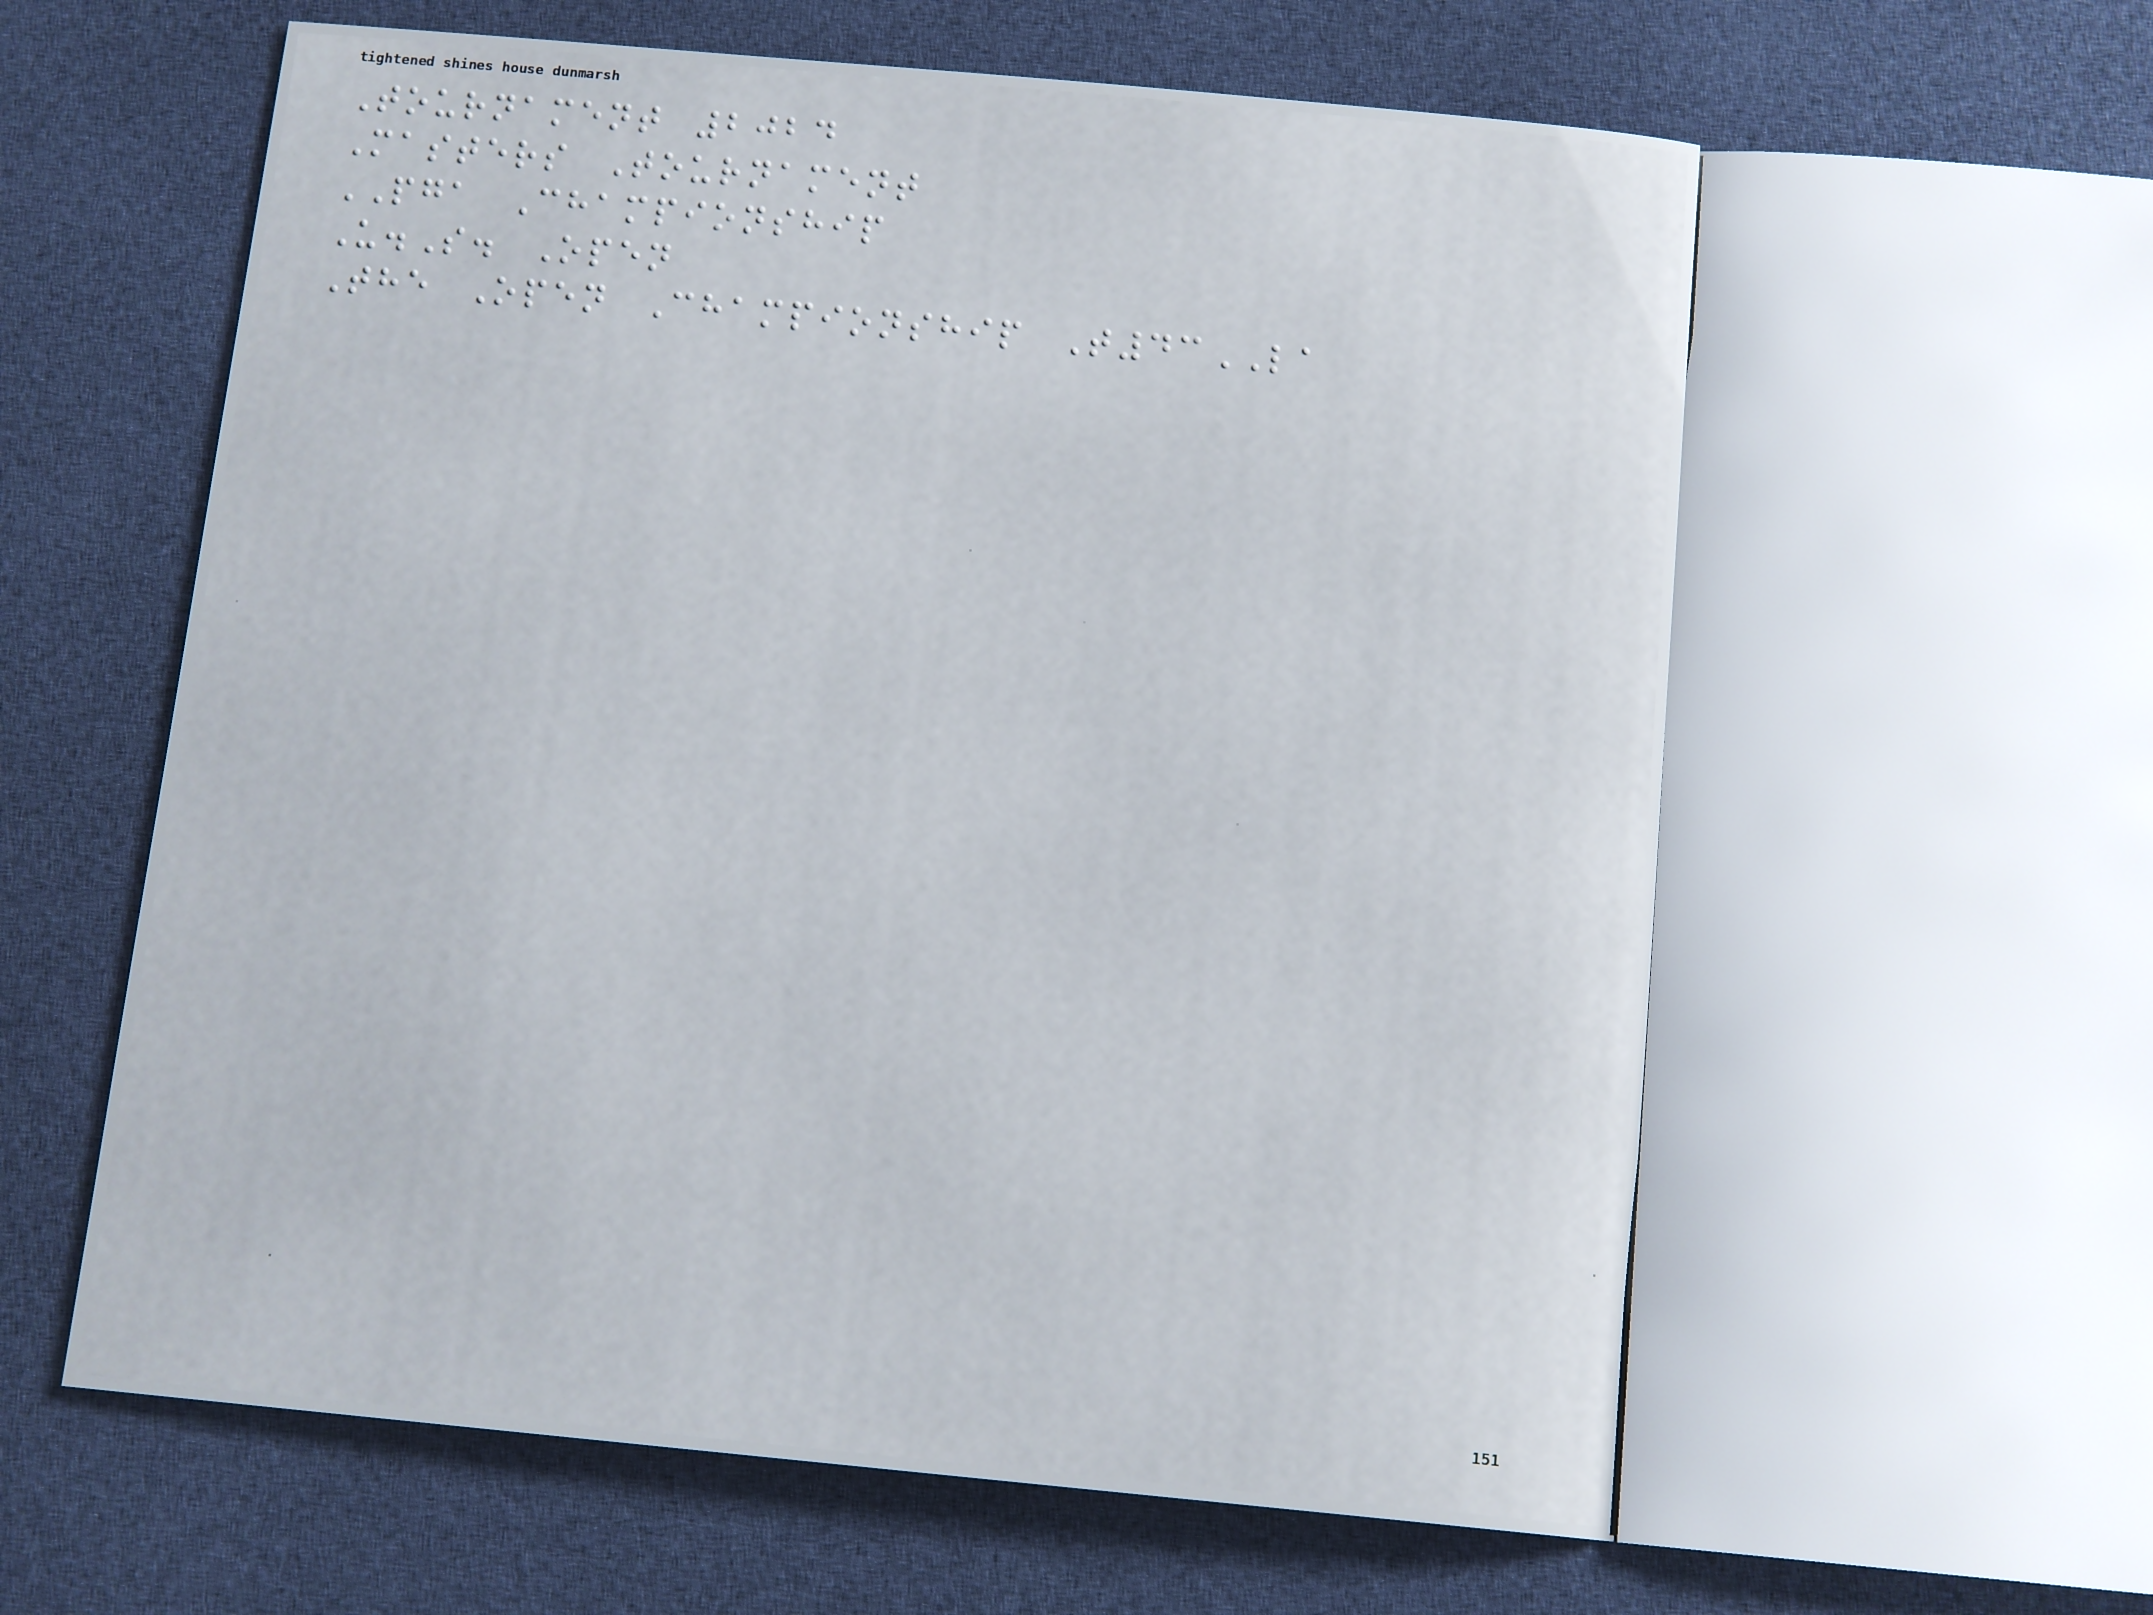Tournament 2024
Masters Tournament
PGA Championship
U.S. Open
The Open Championship T43LA
